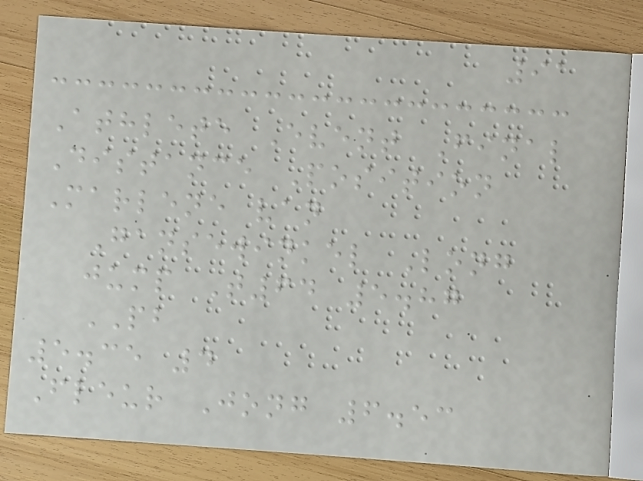91
Athlete Event Final
Distance Position
Marlene van
Gansewinkel Long
jump T64 5.87
PB
5.35 4
Fleur Jong 6.53
